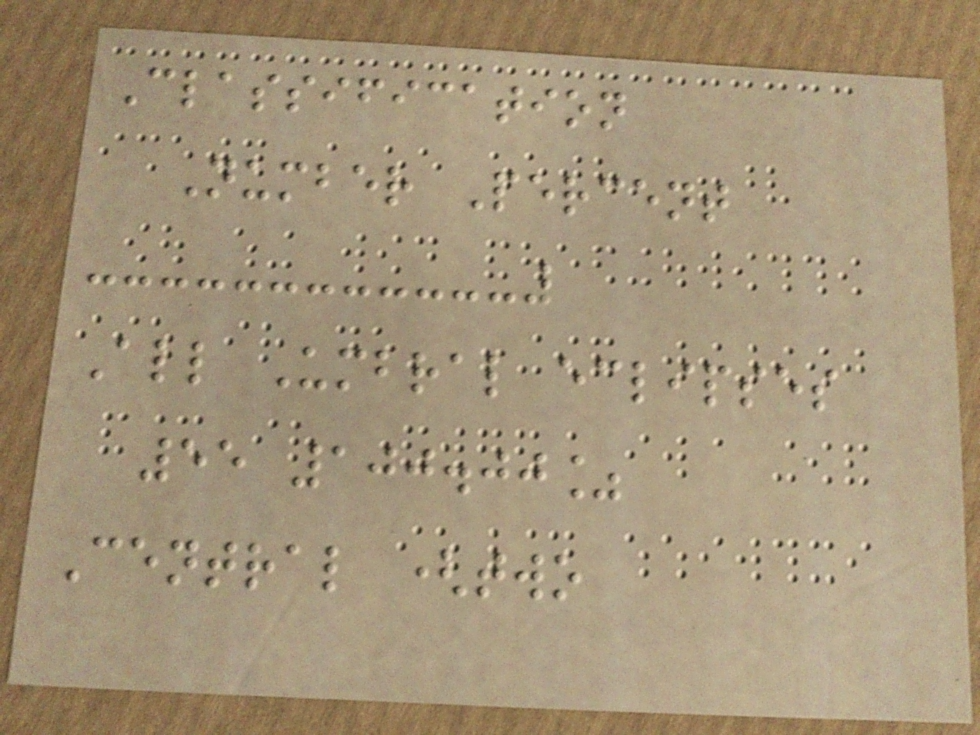Classification
Number Percent
All Umbral eclipses
55 100.00%
Central (two
